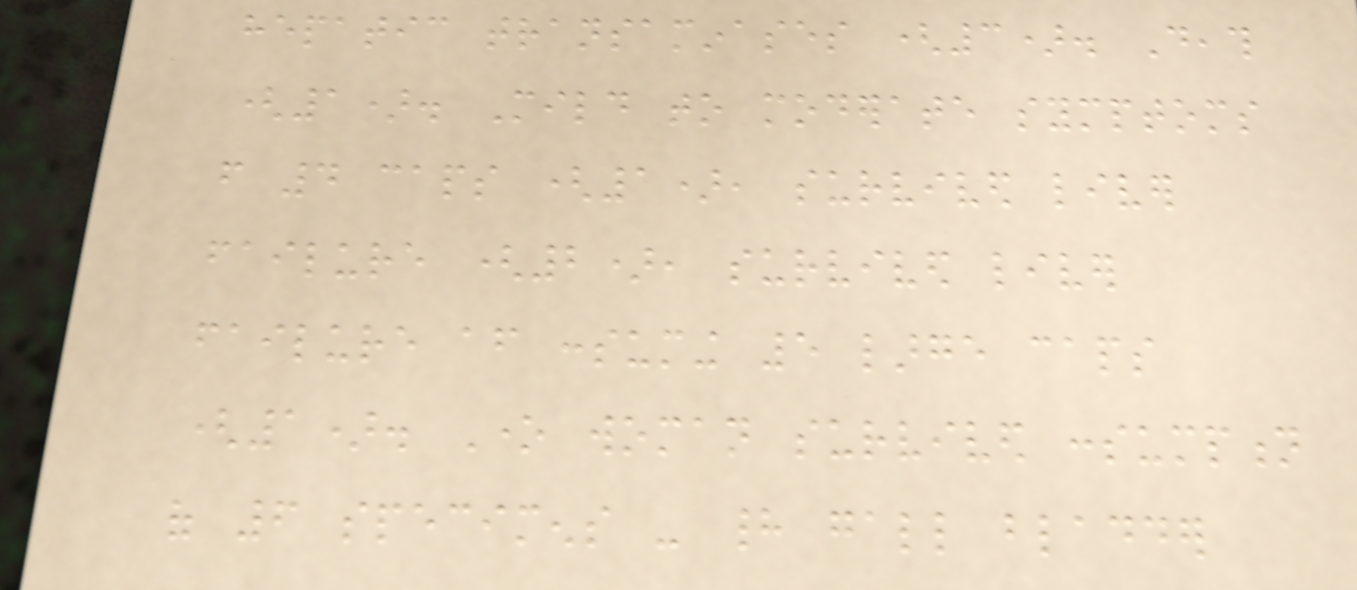hepatic transaminases (3). Death
(1). Mild to moderate symptoms
from 4 caps (1), survived liver
failure (2), survived liver
failure after consuming 5 large caps
(1). One woman survived consumption
of 6 specimens - had gall bladder
